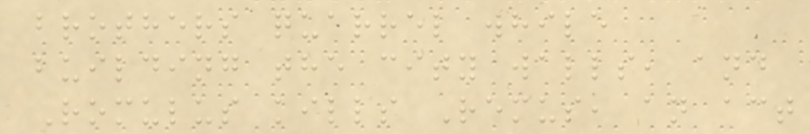brothers quarrel while
building the city walls, and
Romulus kills Remus, an act
